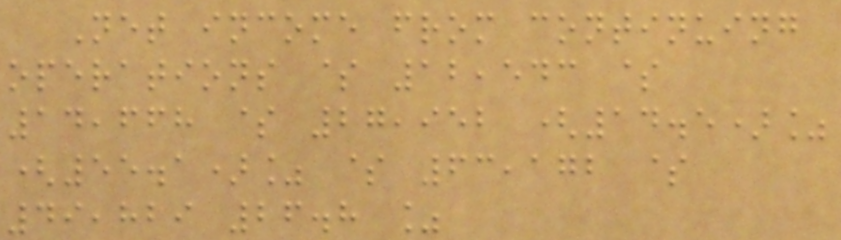Net income from continuing
operations $ 12,543 $
14,668 $ 27,952 (14.5)%
(55.1)% $ 63,172 $
49,829 26.8 %
